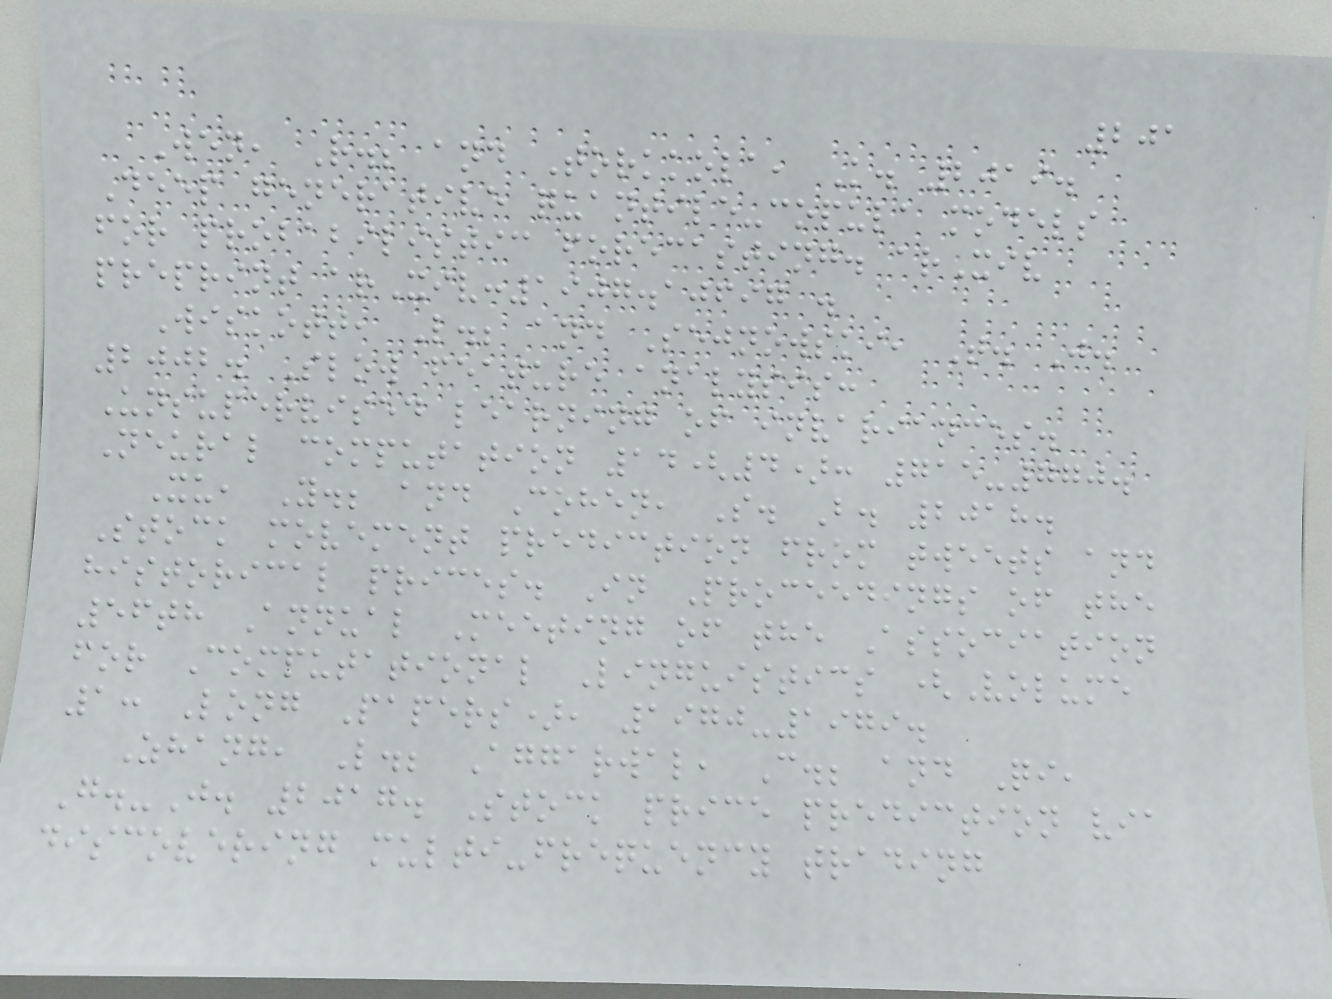201
Wen, R.; and Torkkola, K. 2019.
Deep generative quantile-copula models
for probabilistic forecasting. arXiv
preprint arXiv:1907.10697 .
Wiskott, L.; and Sejnowski, T. J.
2002. Slow feature analysis:
Unsupervised learning of invariances.
Neural computation 14(4): 715-770.
Xu, Y.; and Cohen, S. B. 2018.
Stock movement prediction from tweets and
historical prices. In Proceedings of the
56th Annual Meeting of the Association
for Computational Linguistics (Volume
1: Long Papers), 1970-1979.
Zhang, L.; Aggarwal, C.; and Qi,
G.-J. 2017. Stock price prediction via
discovering multi-frequency trading
